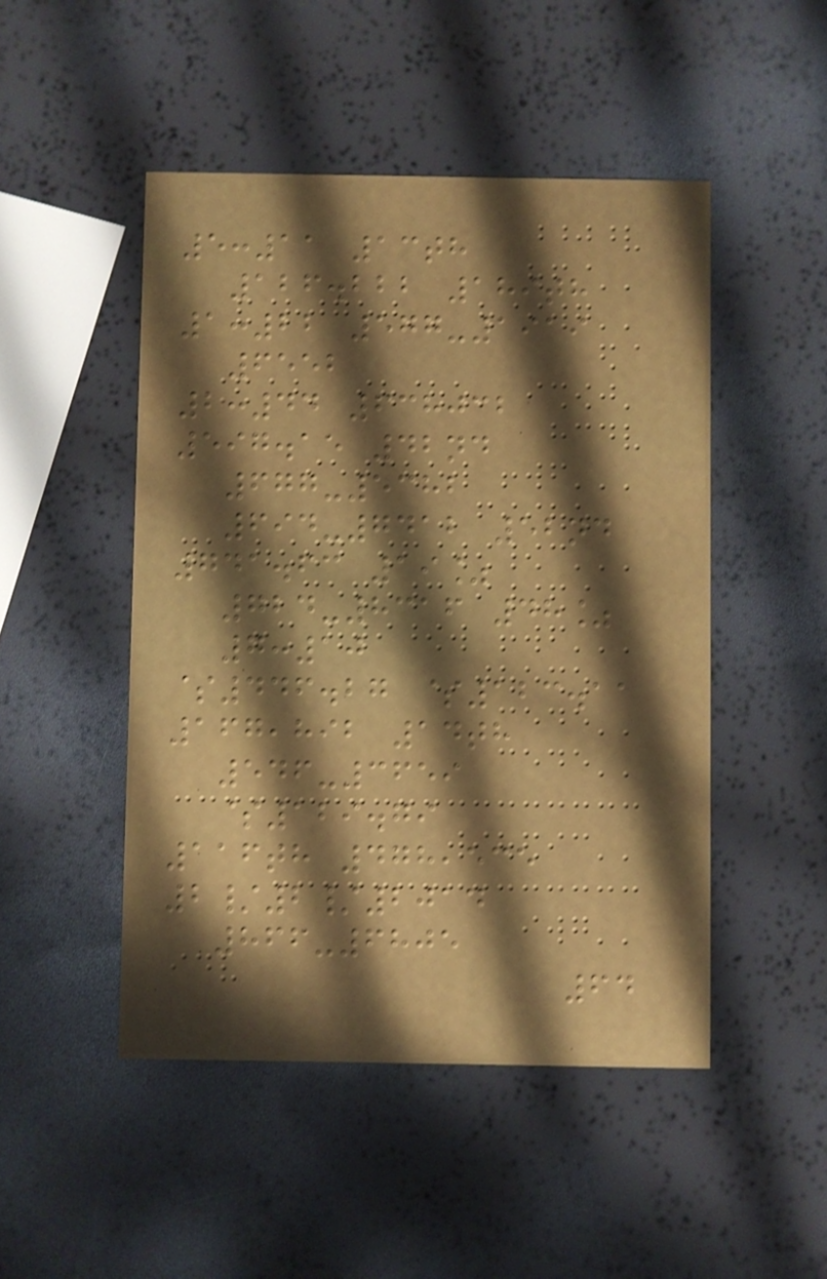5:11 13th
126.222 189th
1:22 577-1919
6552
2:44 638032
597.15 42nd
677-5382
694-7412 52nd
741.63 19%
724-8316 48%
7:10
$446.27 $123.11
167,892 14th
546-3659
$129.79
116th 478,535
2/2/2014
866-6805
64
